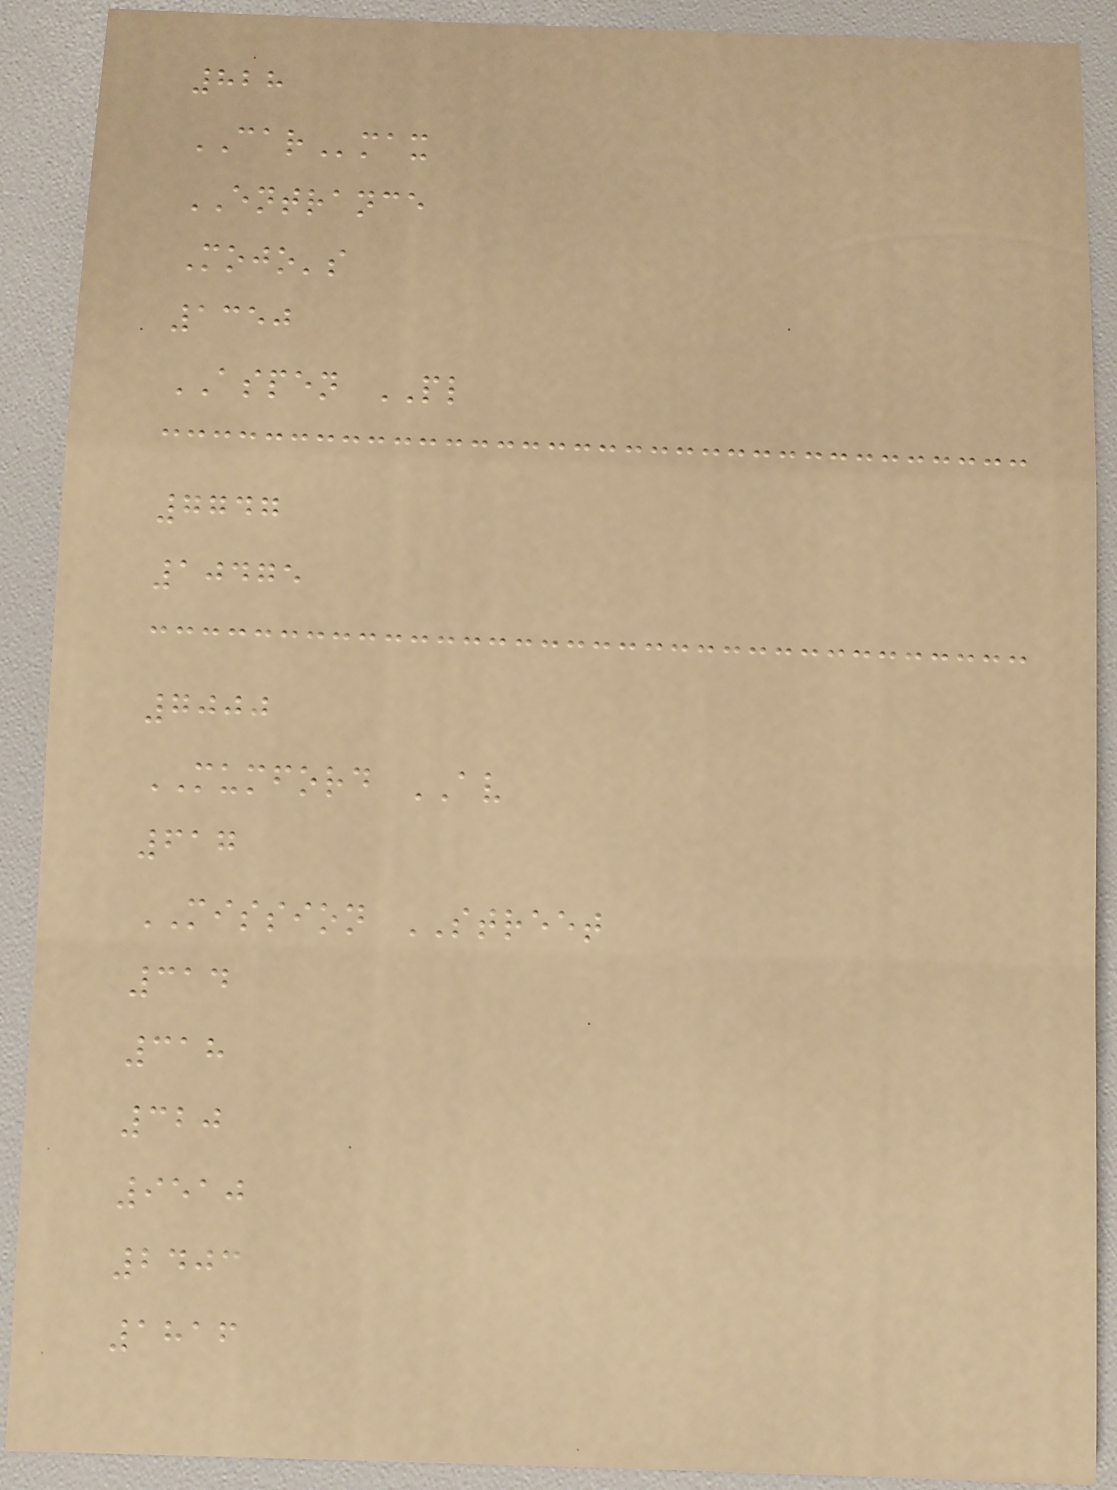828
CARmax
ENTRANCE
Mojo's
1350
ASPEN PL
7747
10475
7000
MUMFORD AV
617
MISSION STREET
314
318
320
9510
2403
1816
